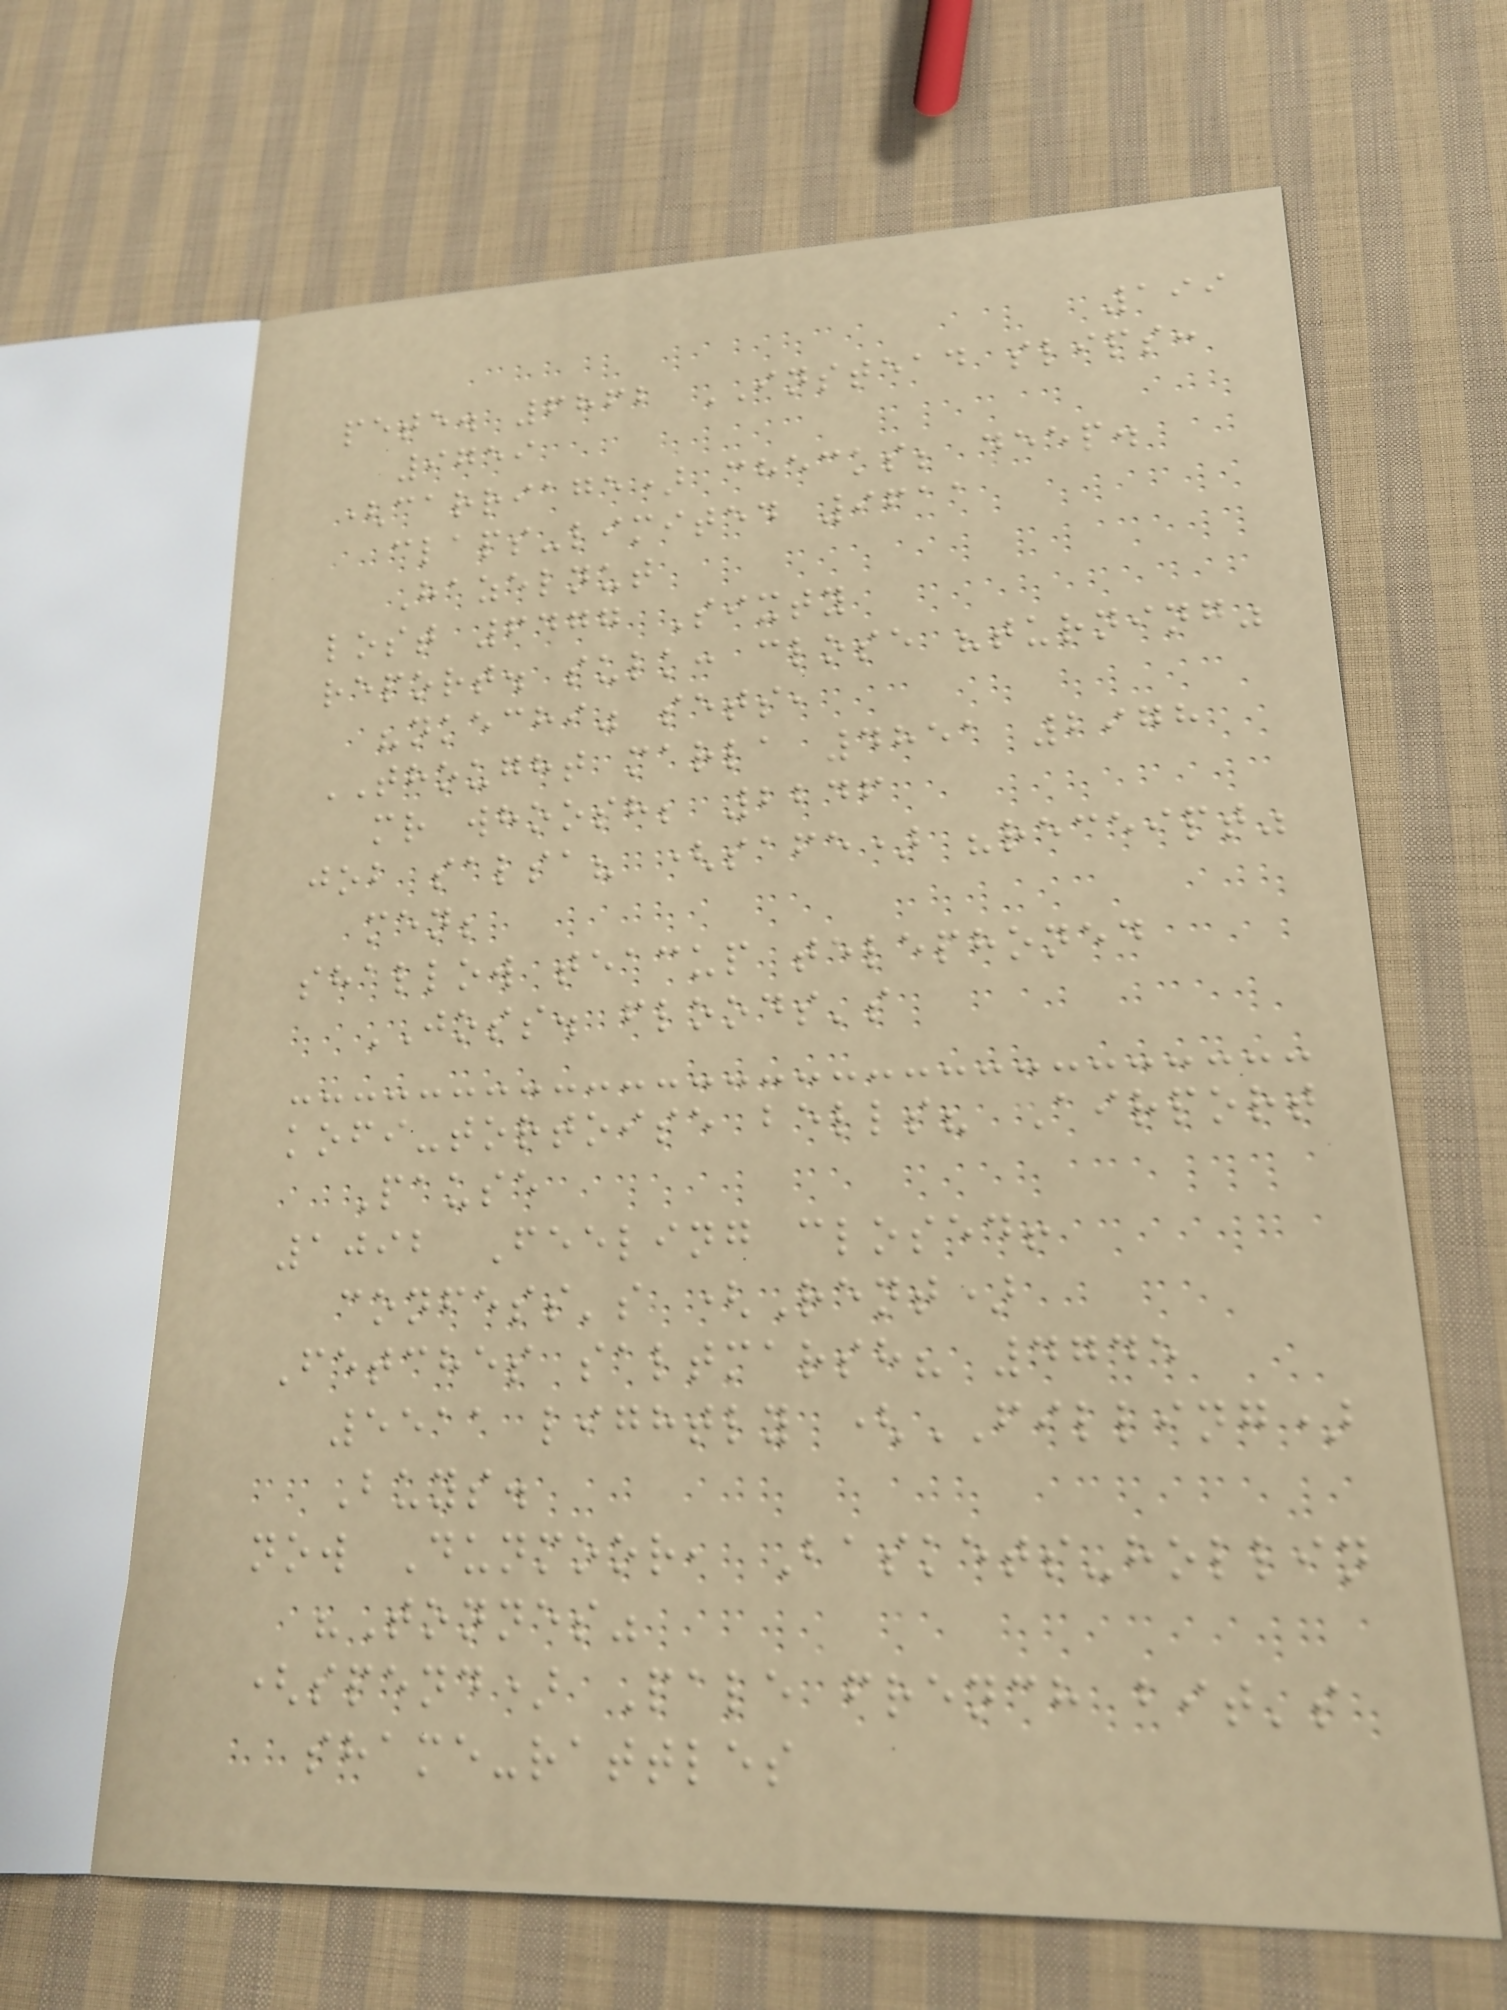199
pete. 6862 INSTEAD slips:
9759
(carriage) checks; deep.
claps-limited 9611
Hazelnut
lost 6477 Sixty
report. sulk: close "turning"
"nkechi" sets,
THOUGHT marla 4851 2978
mr whoosh; 2246
job salsa? (safe) "receipt"
men;
shallow teacup telephoned
JOSS. floods's
kofi-tortoise bells? Airport
Pause
1092 Feeling closed!
confess's (Rent)
Fetches saltmarsh? 4745
5511 lightly (FILLING)
Buys.
now Dunmoor, Baskets-hollin
"Tonnes"
(spend) Pale french bit's
shame-rattles
